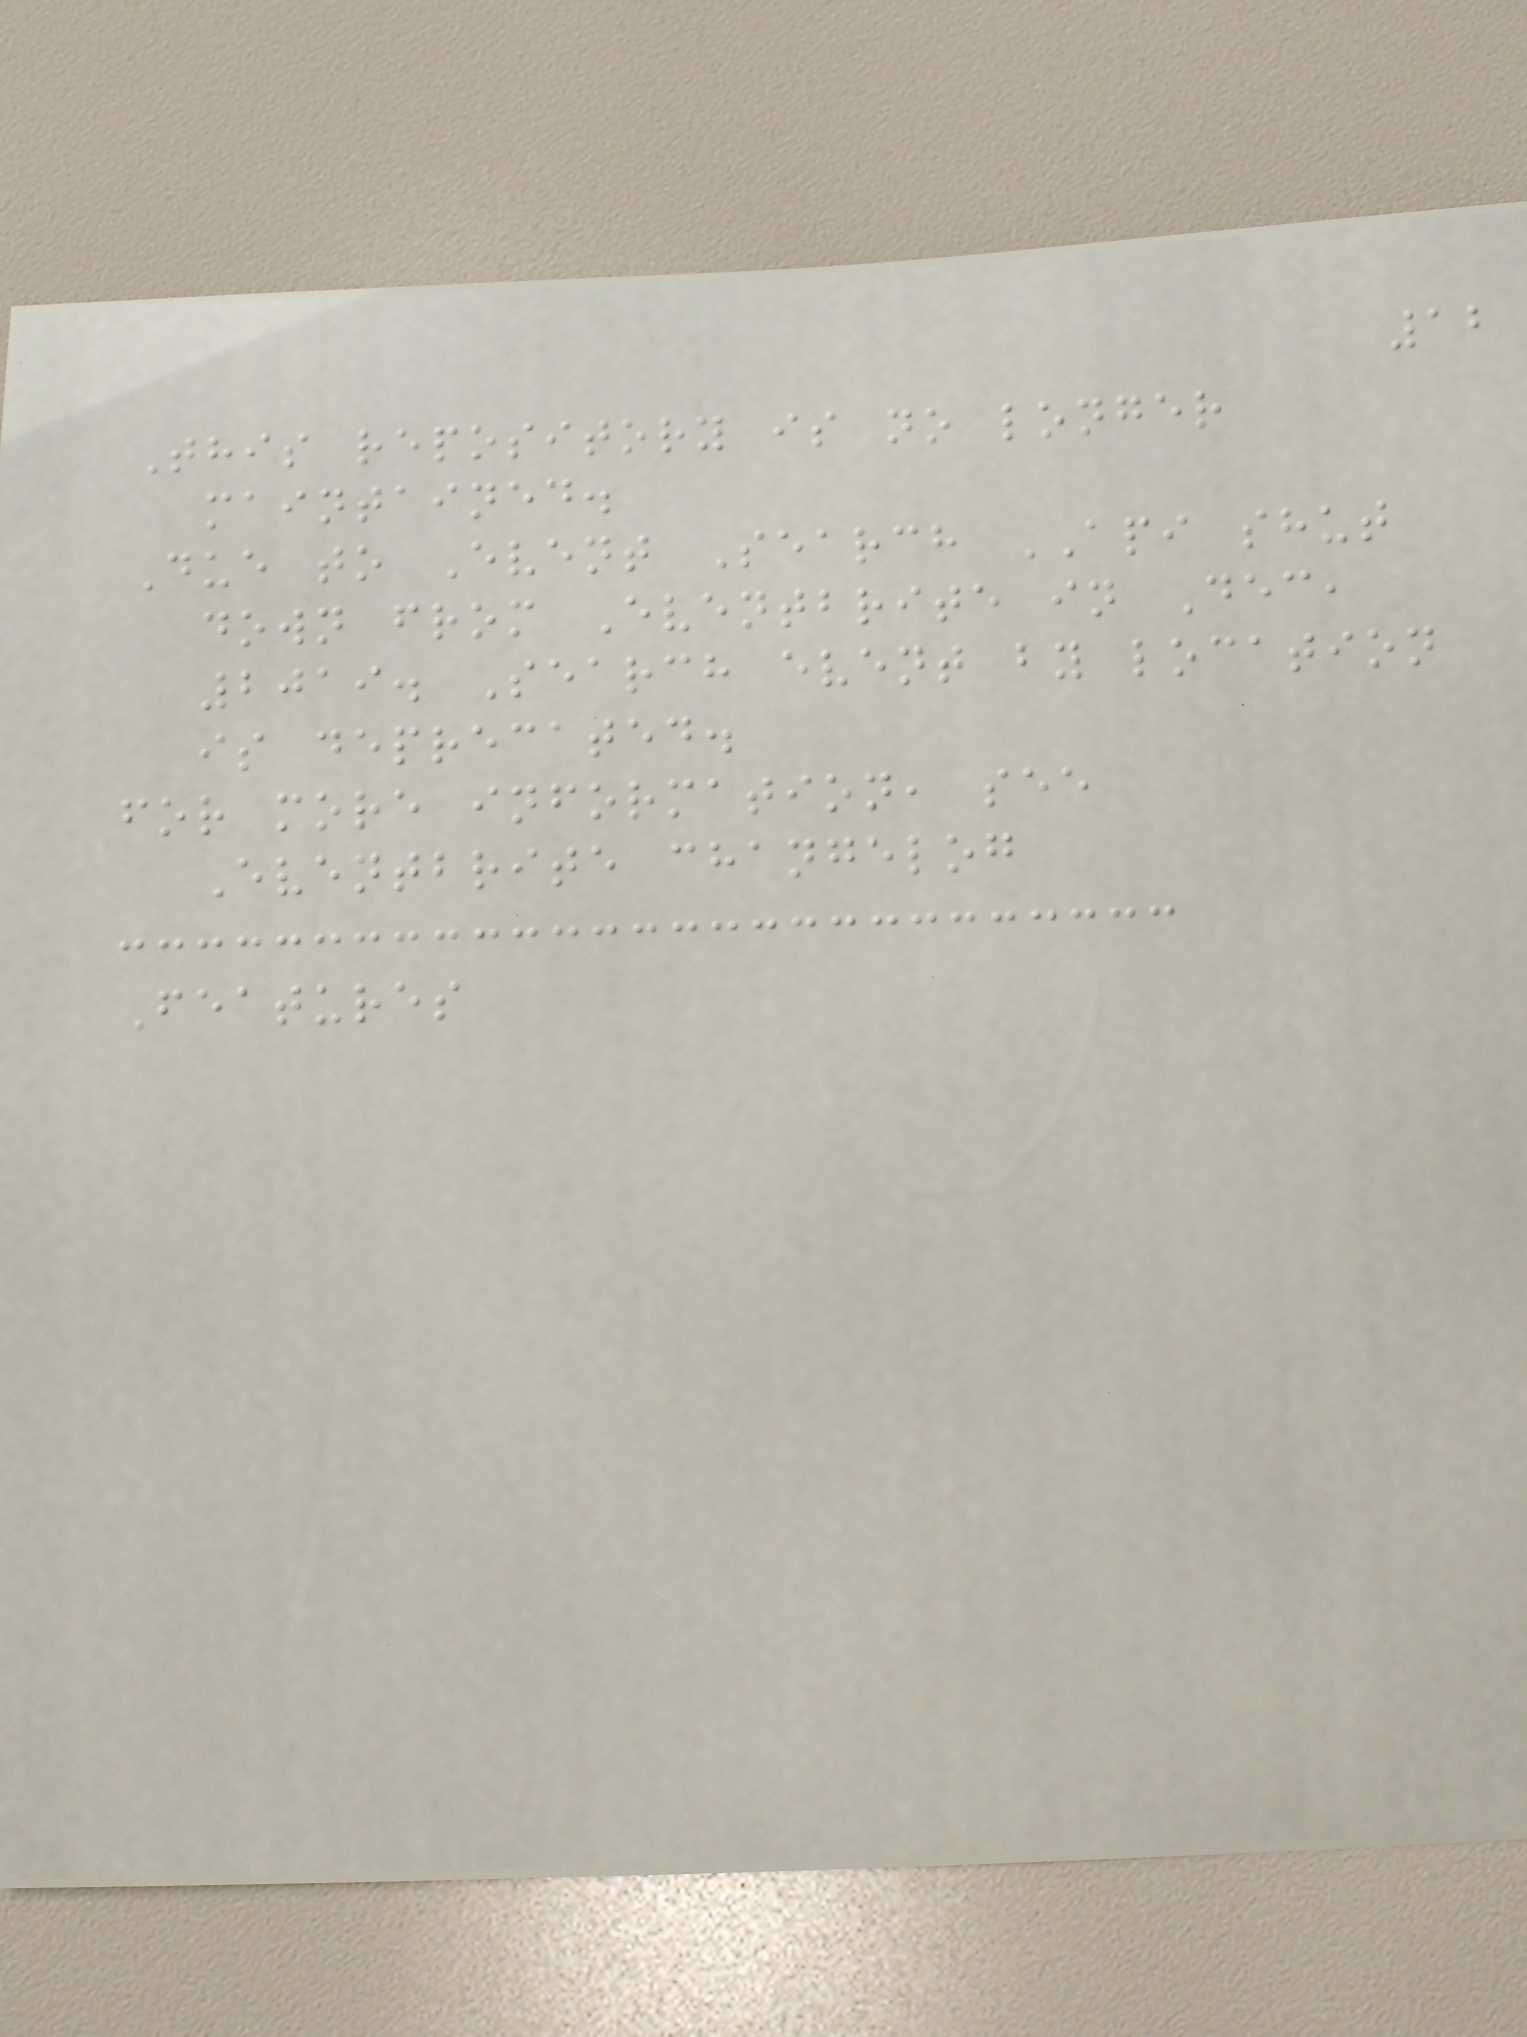12
This repository is no longer
maintained.
Due to Event Search API shut
down from Eventbrite in Dec,
2019. Search event by location
is deprecated.
for more information, see
Eventbrite changelog
Features
